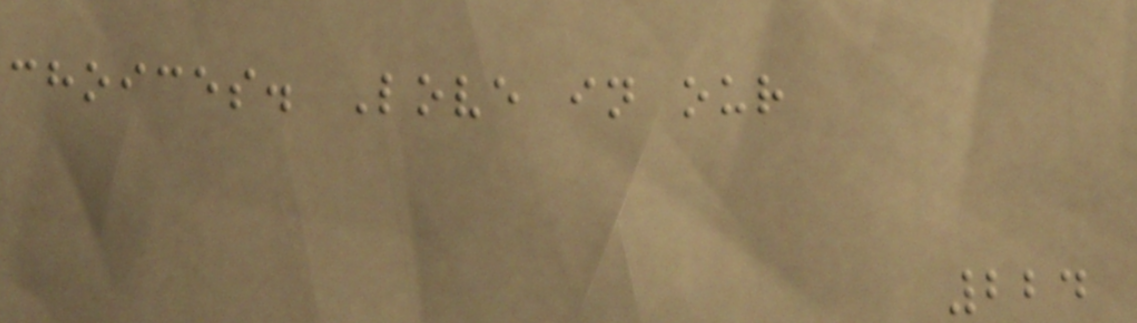choices. Love in our
224
